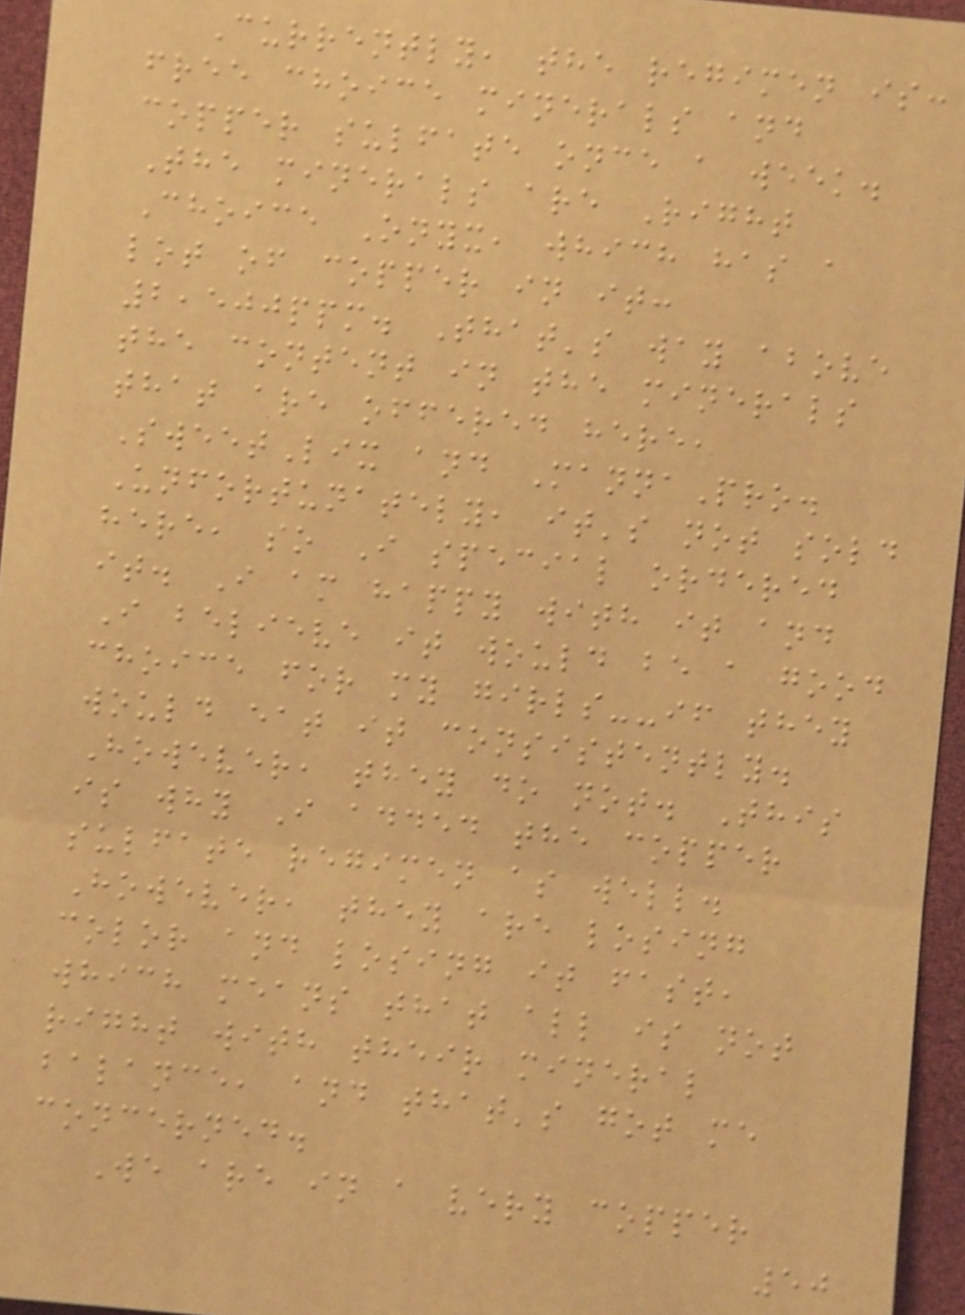Currently, the regimen is:
free choice minerals and
copper sulfate once a week.
The minerals are Right
Choice Onyx, which has a
lot of copper in it:
2,500ppm. That's way above
the content in the minerals
that are offered here,
SweetLix and MannaPro.
Unfortunately, it's not sold
here, so I special ordered
it. I am happy with it and
I believe it would be a good
choice for my girls--if they
would eat it consistently.
However, they do not. This
is why I added the copper
sulfate regimen as well.
However, they are losing
color and losing it fast,
which means that all is not
right with their mineral
balance, and that's got me
concerned.
We are in a very copper
50
